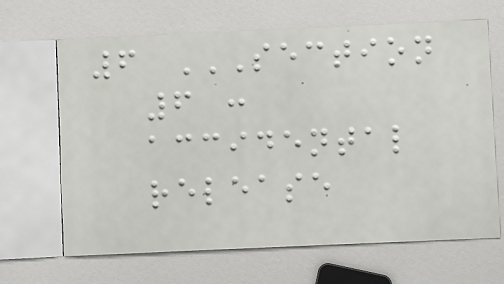6 SECTION
6 :
ACCIDENTAL
RELEASE
